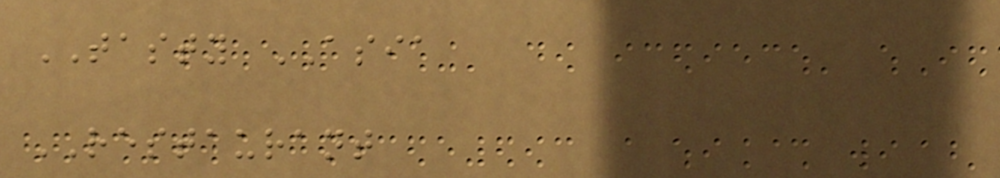TASTY ASIA
RESTAURANT
